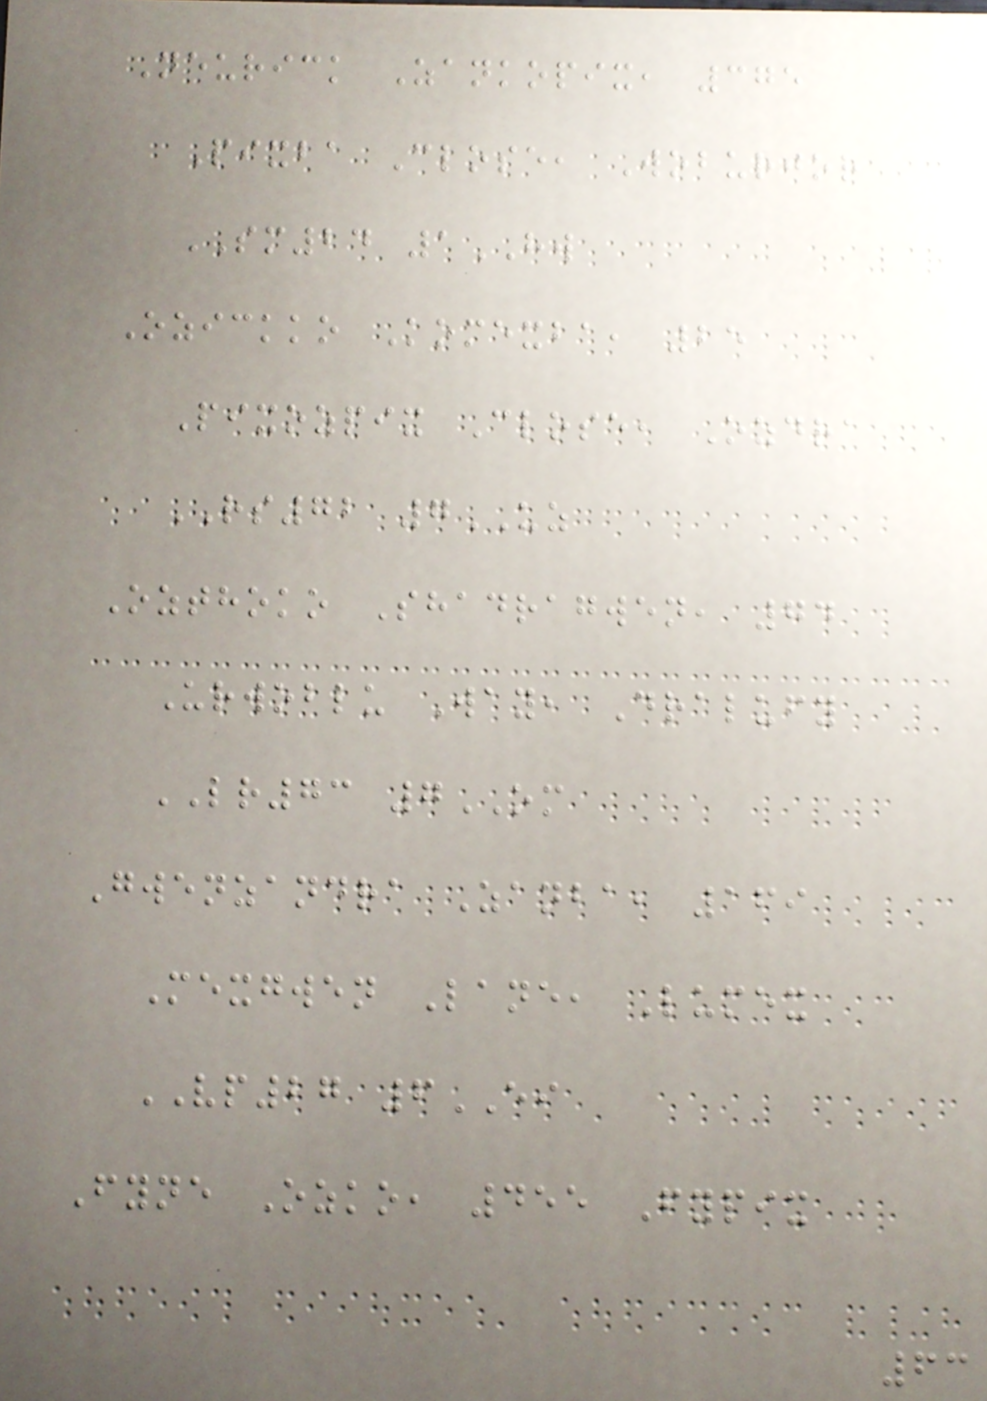Neurick Zankopix, 375
Pixba Close, Woburjor
SM24 1HW
Ozickko Komexba, 25
Pixozpix Close, Ozdra
RS72 7UZ
Ozthoko Shadragwen, 74
Urwoblu Way, Dralufy
LR73 7OM
Gwenzandra Zanba, 169
Mexgwen Lane, Lumex
VP27 6EI
Fyne Ozko, 455 Fypix
63
